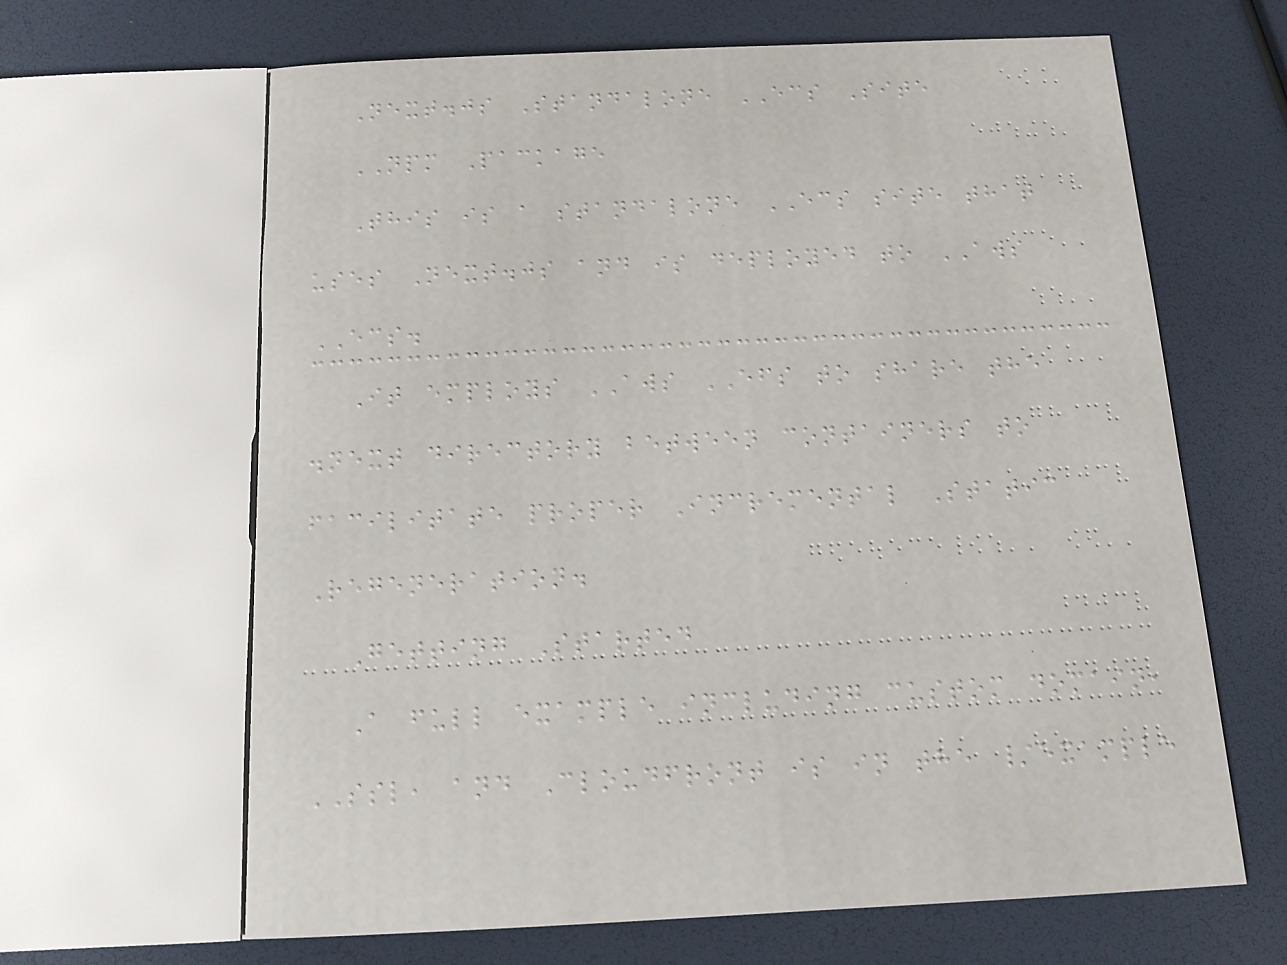Next.js Standalone ECS Site
NPM Package
This is a standalone ECS site that
uses Next.js and is deployed to AWS
ECS.
It employs AWS EFS to share the
.next directory between containers to
facilitate proper Incremental Static
Regeneration.
Getting Started
A full example including custom domain,
SSL, and Cloudfront is in the /example
